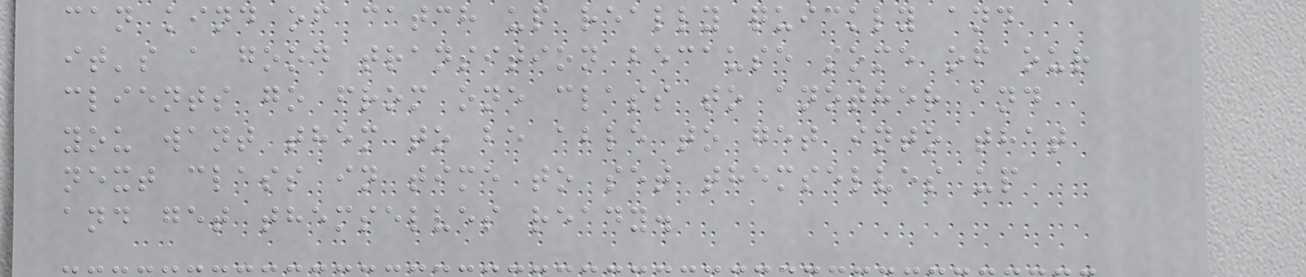can kind of catch up really quickly and
it's a good transition because some of our
clients go from one class to another and
you want them to be able to get into that
next class in time to set themselves up
and get themselves ready.
